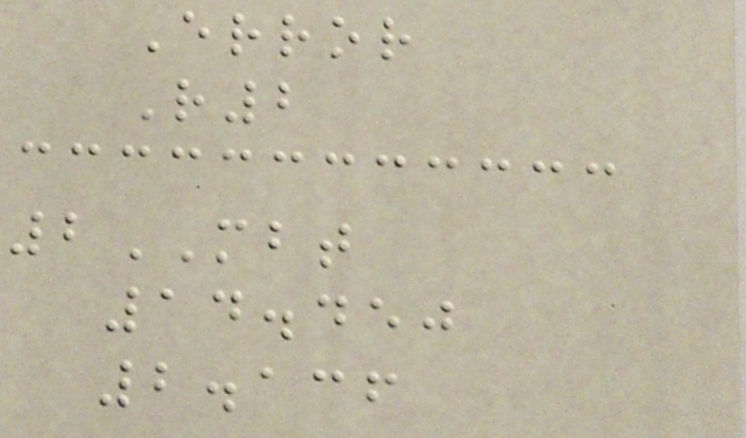Error
R2
2MBT
14.450
2.136
